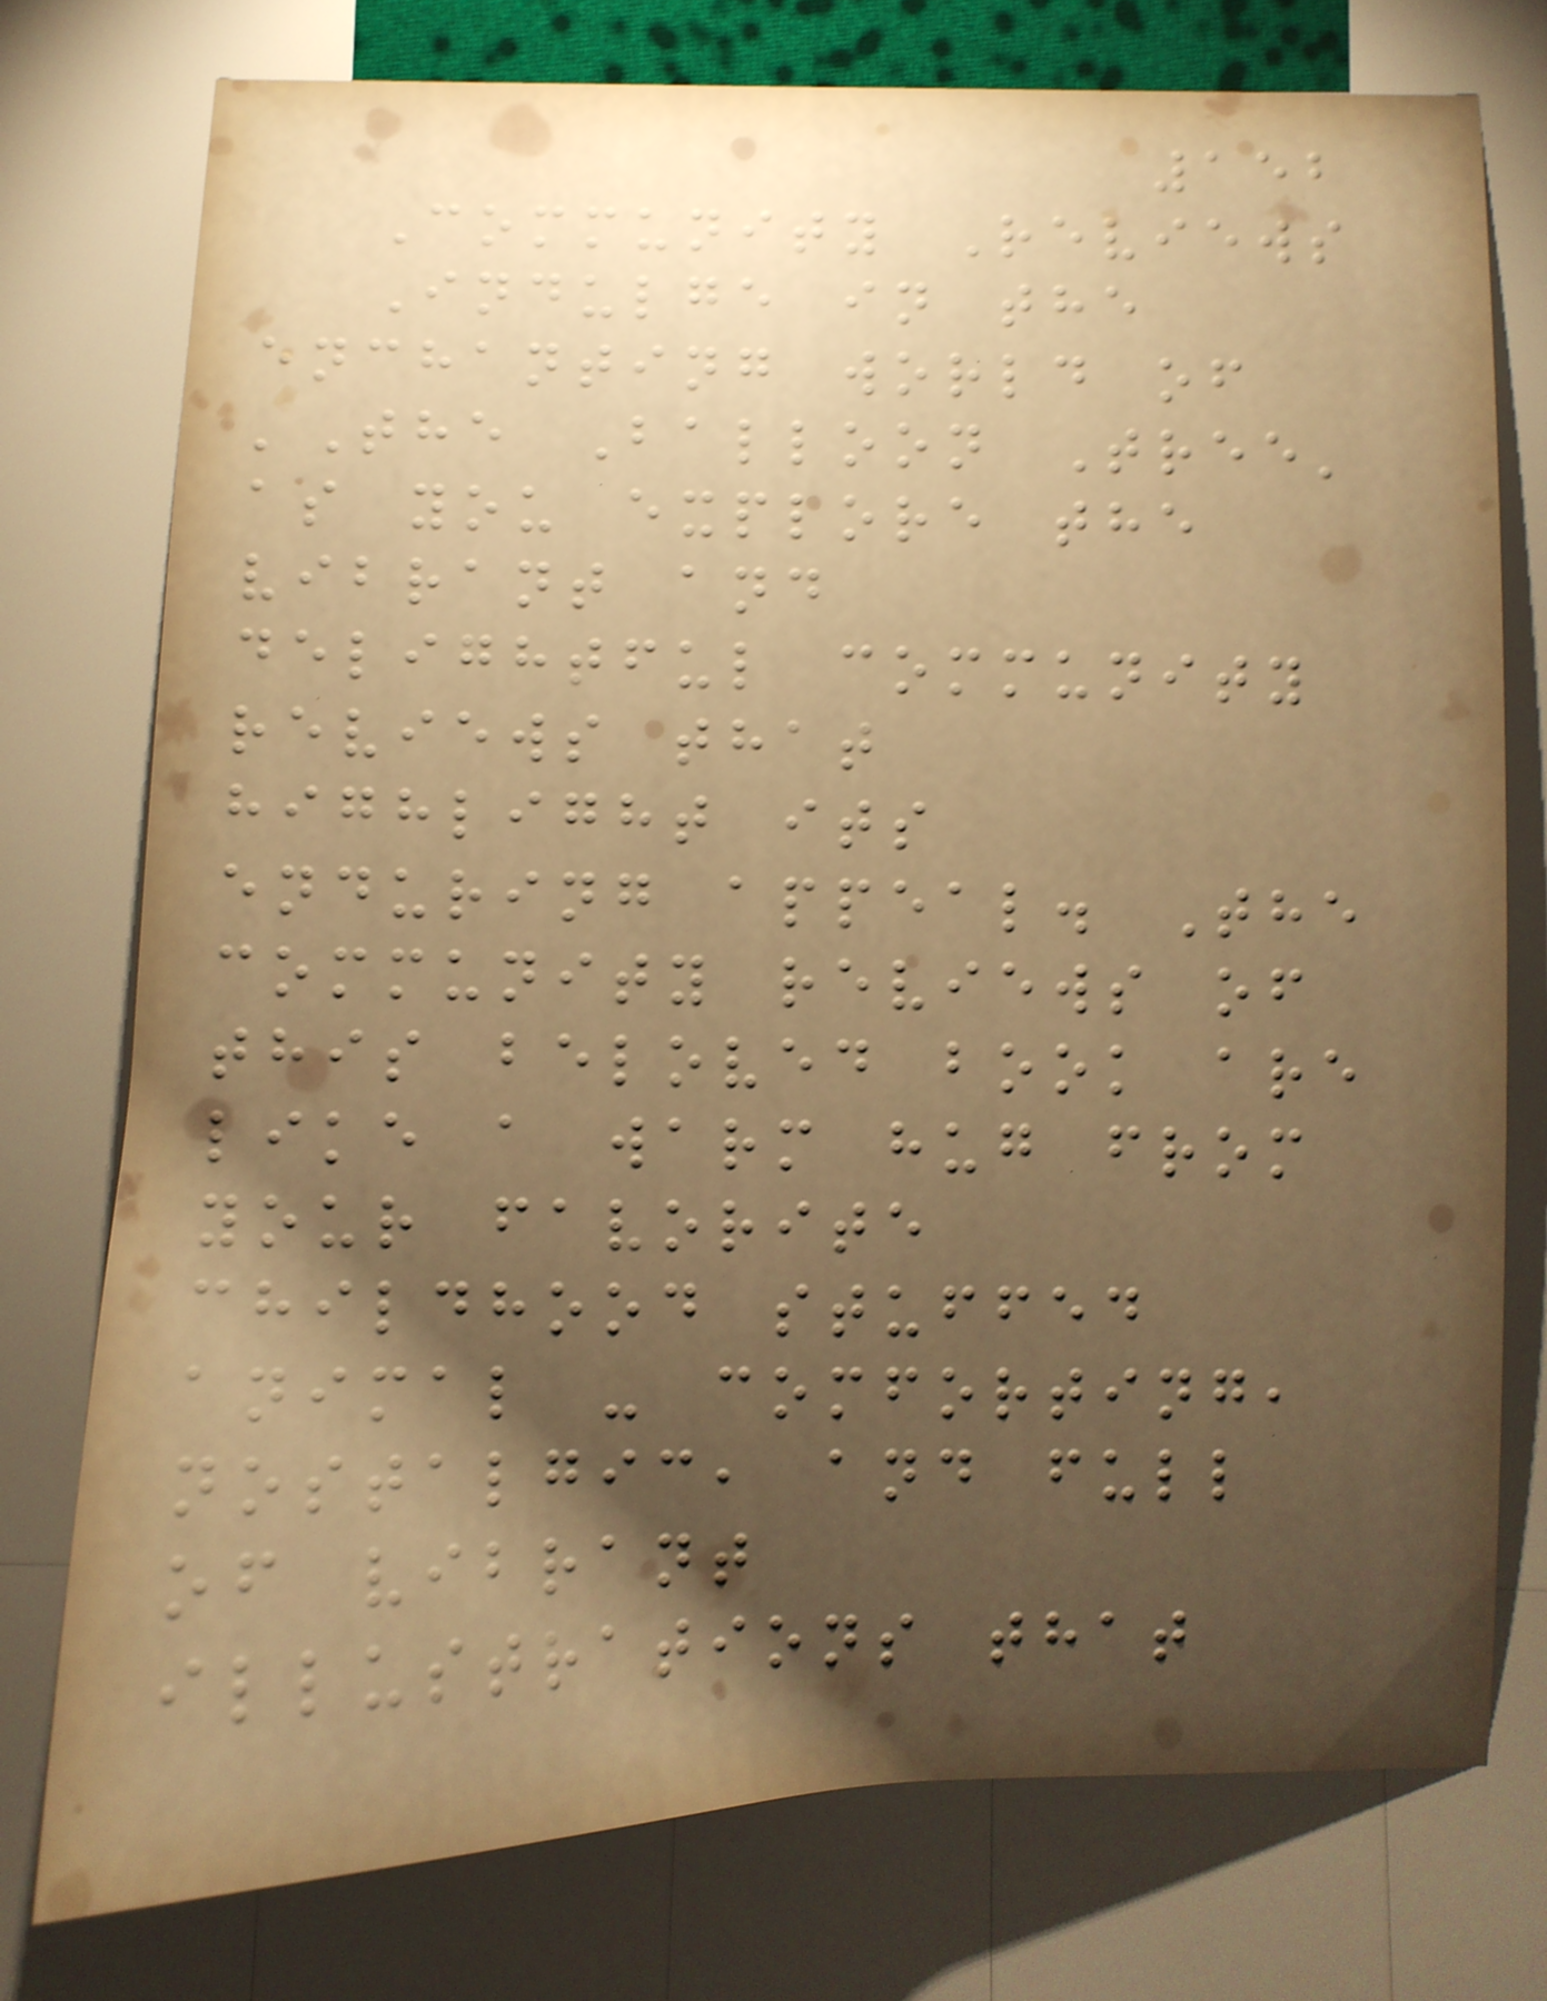152
Community Reviews
Indulge in the
enchanting world of
'The Balloon Tree'
as you explore the
vibrant and
delightful community
reviews that
highlight its
enduring appeal. The
community reviews of
this beloved book are
like a warm hug from
your favorite
childhood stuffed
animal - comforting,
nostalgic, and full
of vibrant
illustrations that
